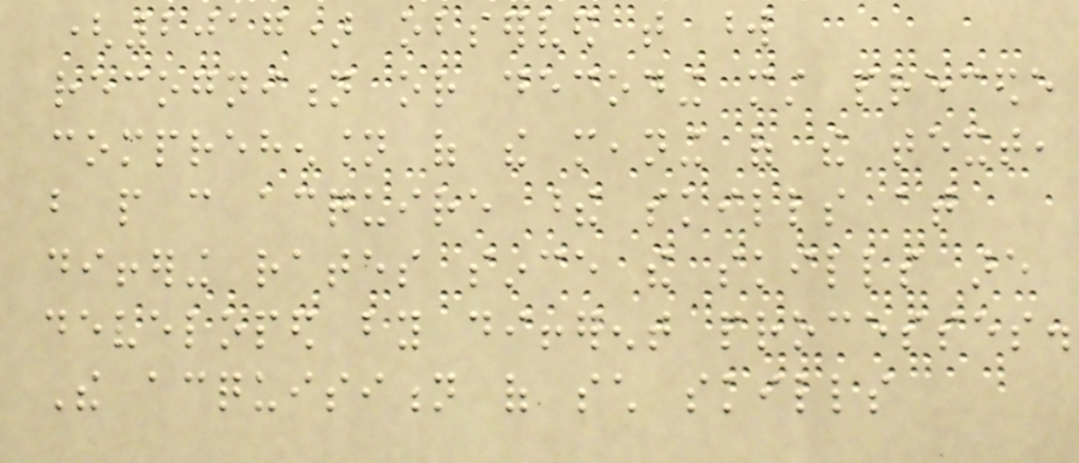(2017) observed that word
recognition or decoding must precede
comprehension of the meaning of the text,
but people can acquire these skills at
differing rates since the skills are
developed by different processes.
The acquisition of such skills
